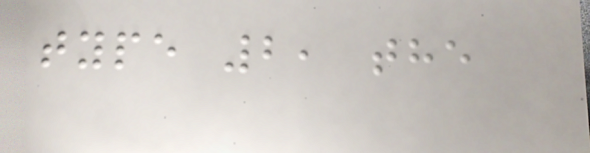type 2, the
